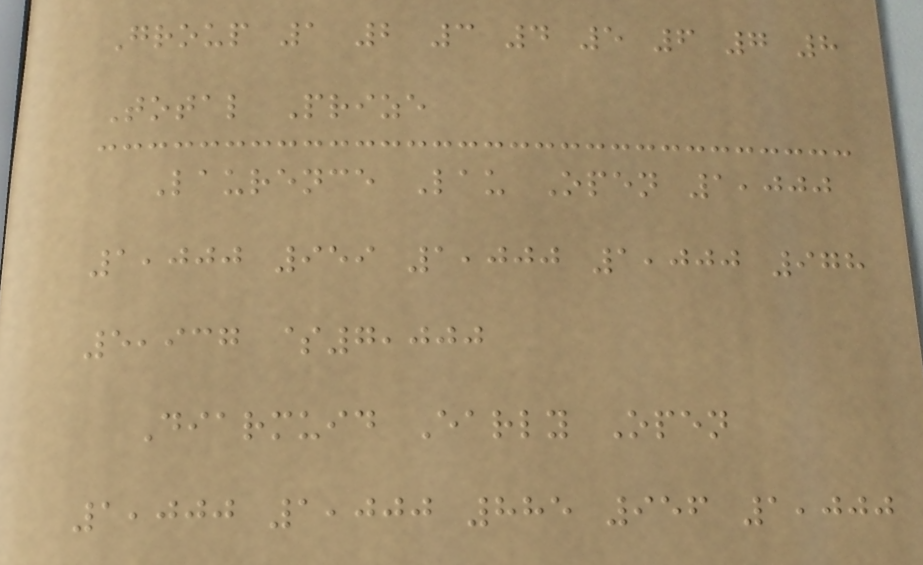Group 1 2 3 4 5 6 7 8
Total Prize
Laurence Lau Open 1,000
1,000 959 1,000 1,000 978
5,937 $7,000
Diarmuid Early Open
1,000 1,000 885 956 1,000
